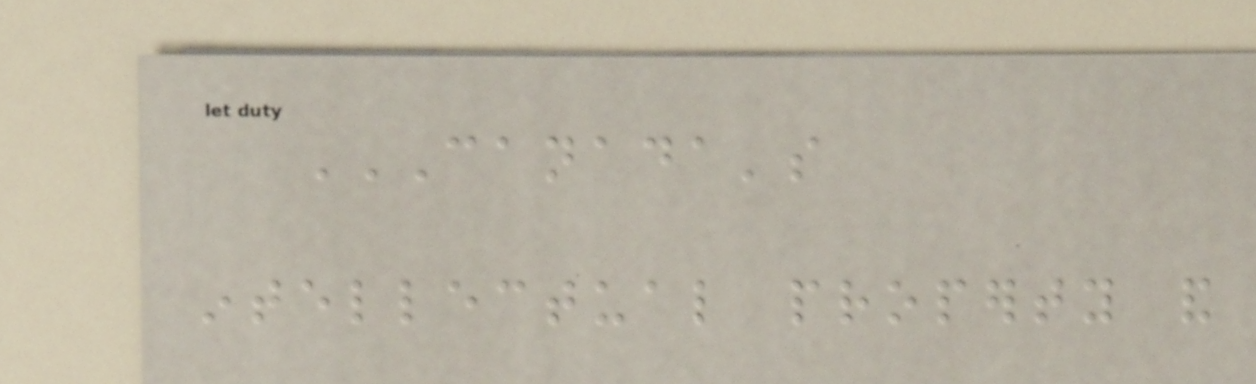CANADA'S
INTELLECTUAL PROPERTY AND
